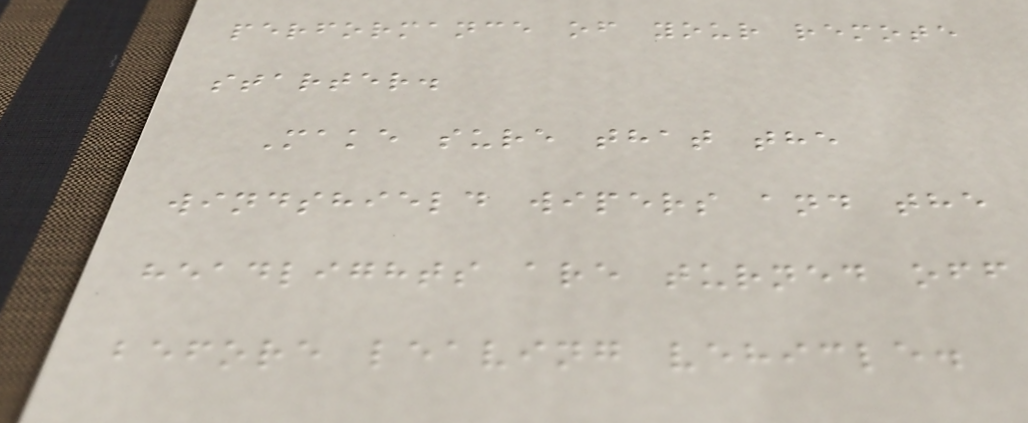performance of your remote
starter.
Make sure that the
windshield wipers and the
headlights are turned off
before leaving vehicle.
